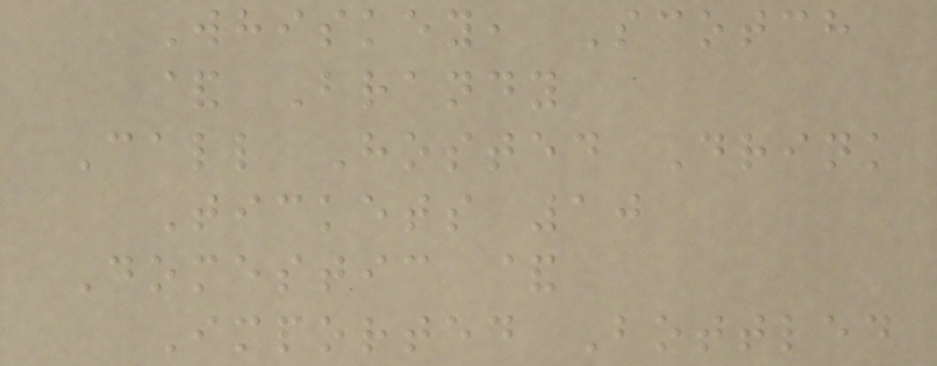Whiskey, Scotch
& Brandy
Call Hosted Drink
Tickets 10
Domestic &
Imported Bottled
